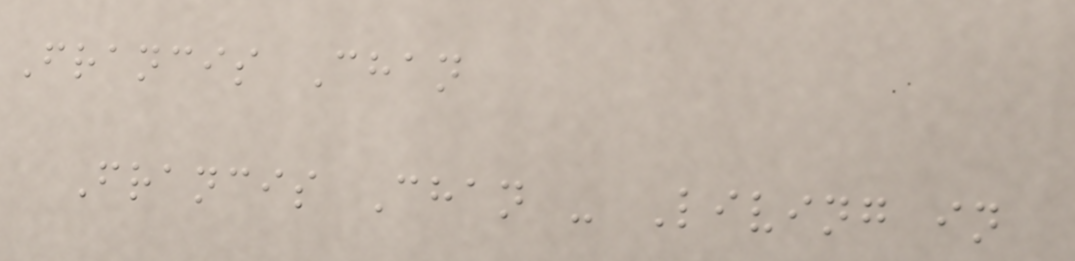Francis Chan
Francis Chan - Living in
